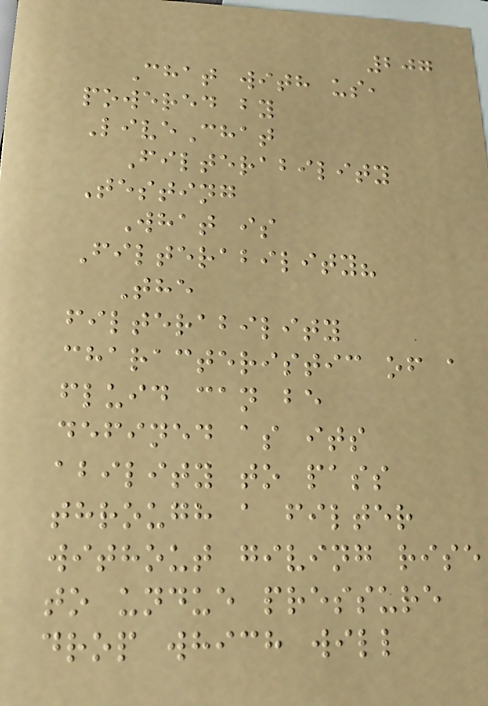207
Chat with us,
powered by
LiveChat
Filterability
Testing
What is
Filterability?
The
filterability
characteristic of a
fluid can be
defined as its
ability to pass
through a filter
without giving rise
to undue pressure
drop which will
